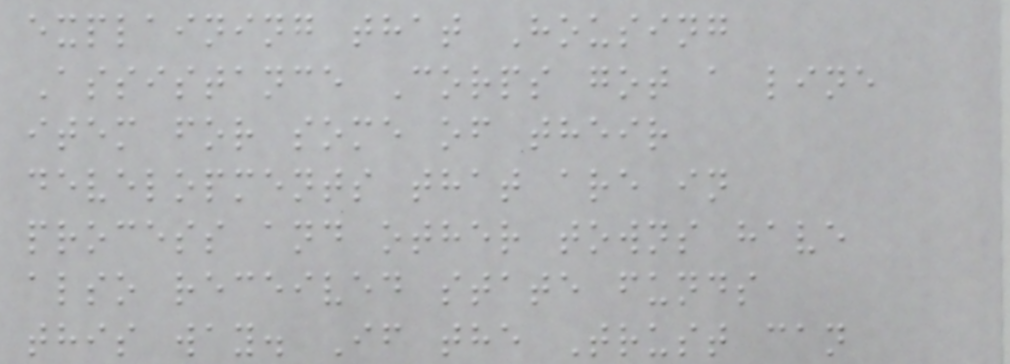explaining that Housing
Assistance Corps got a line
item for some of their
developments that are in
process and other towns have
also received state funds
this way. If the Trust can
